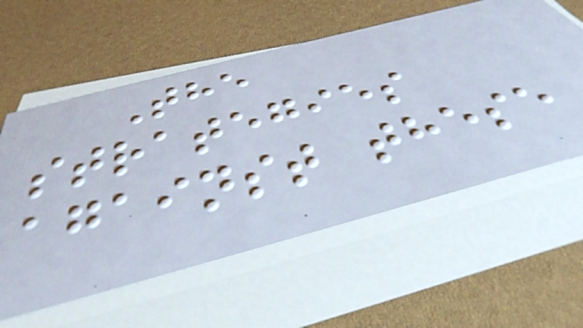The
strategies
against these
